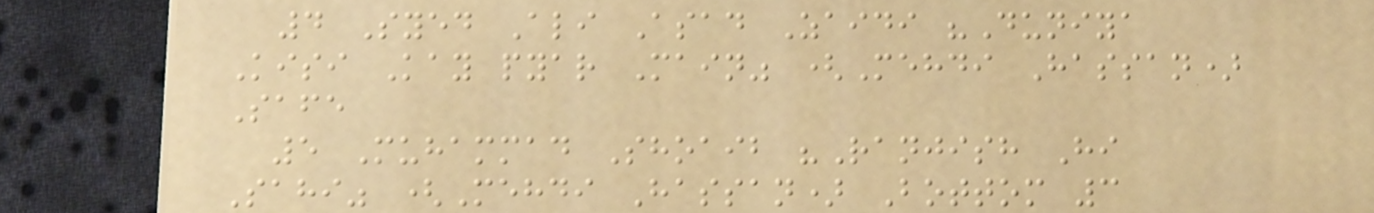4 Syed Ali Asad Zaidi "Duniya
Kisi Kay pyar Main" (Mehdi Hassan)
Safe
5 Muhammad Shoaib "Ranjish Hi
Sahi" (Mehdi Hassan) Bottom 3
